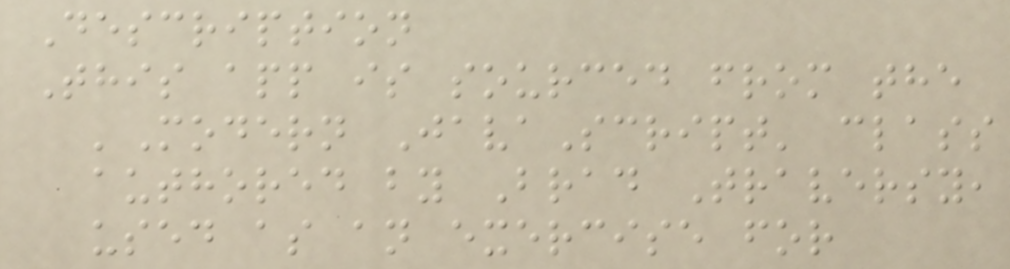Description
This app is sourced from the
'Modern JavaScript' class
authored by Brad Traversy,
used as an exercise for
